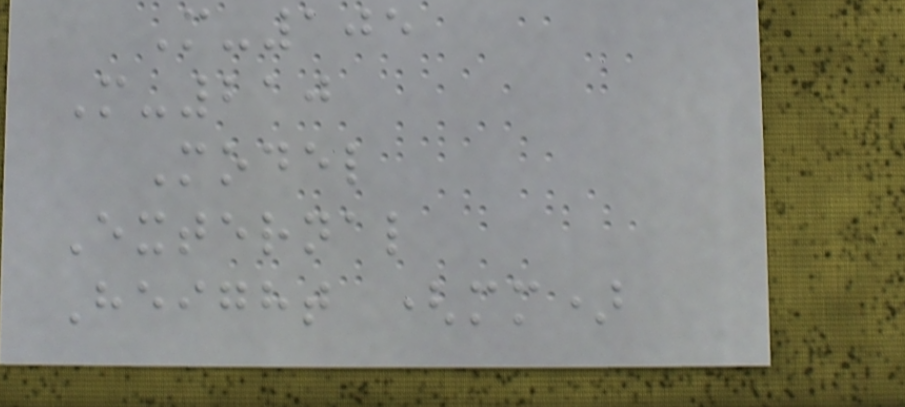M-105
M-210
Model
External
Height (mm)
